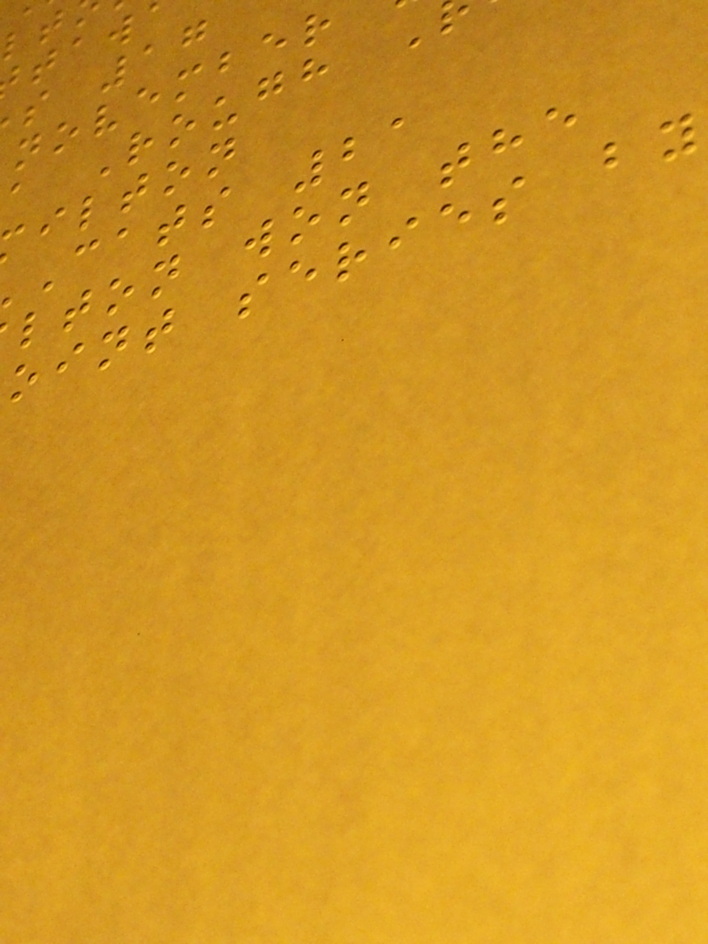s 17
november
a Rough
ilton
Cats 21
lton won the
oint series by
